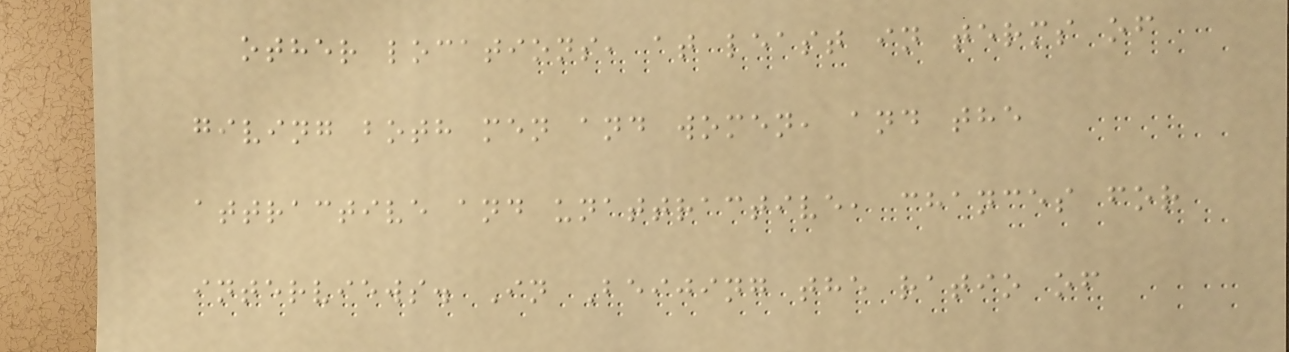other locations, at least in terms of
giving both men and women, and the
attractive and unattractive, chances for
interviews. In Beijing the ratio of
